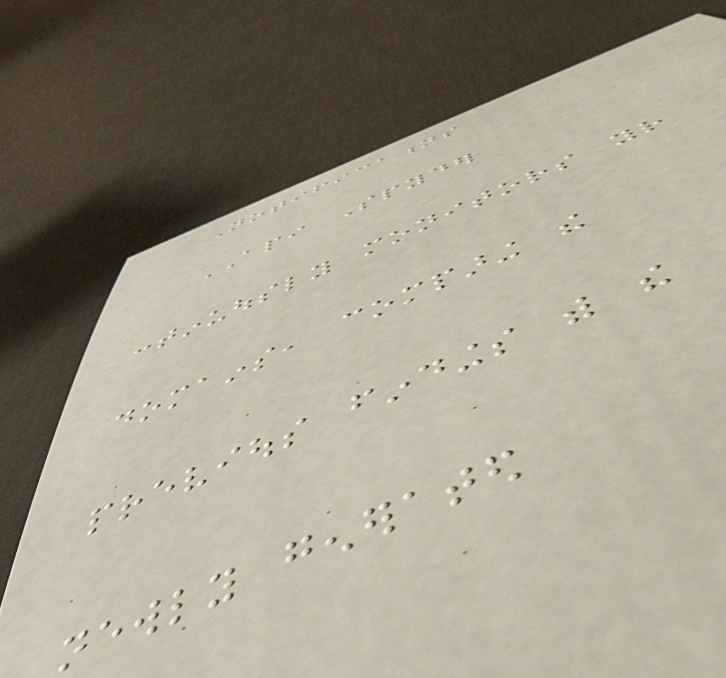Notifications
API Spyder
continuously monitors your
domains, comparing the
previous findings with the
newly generated
